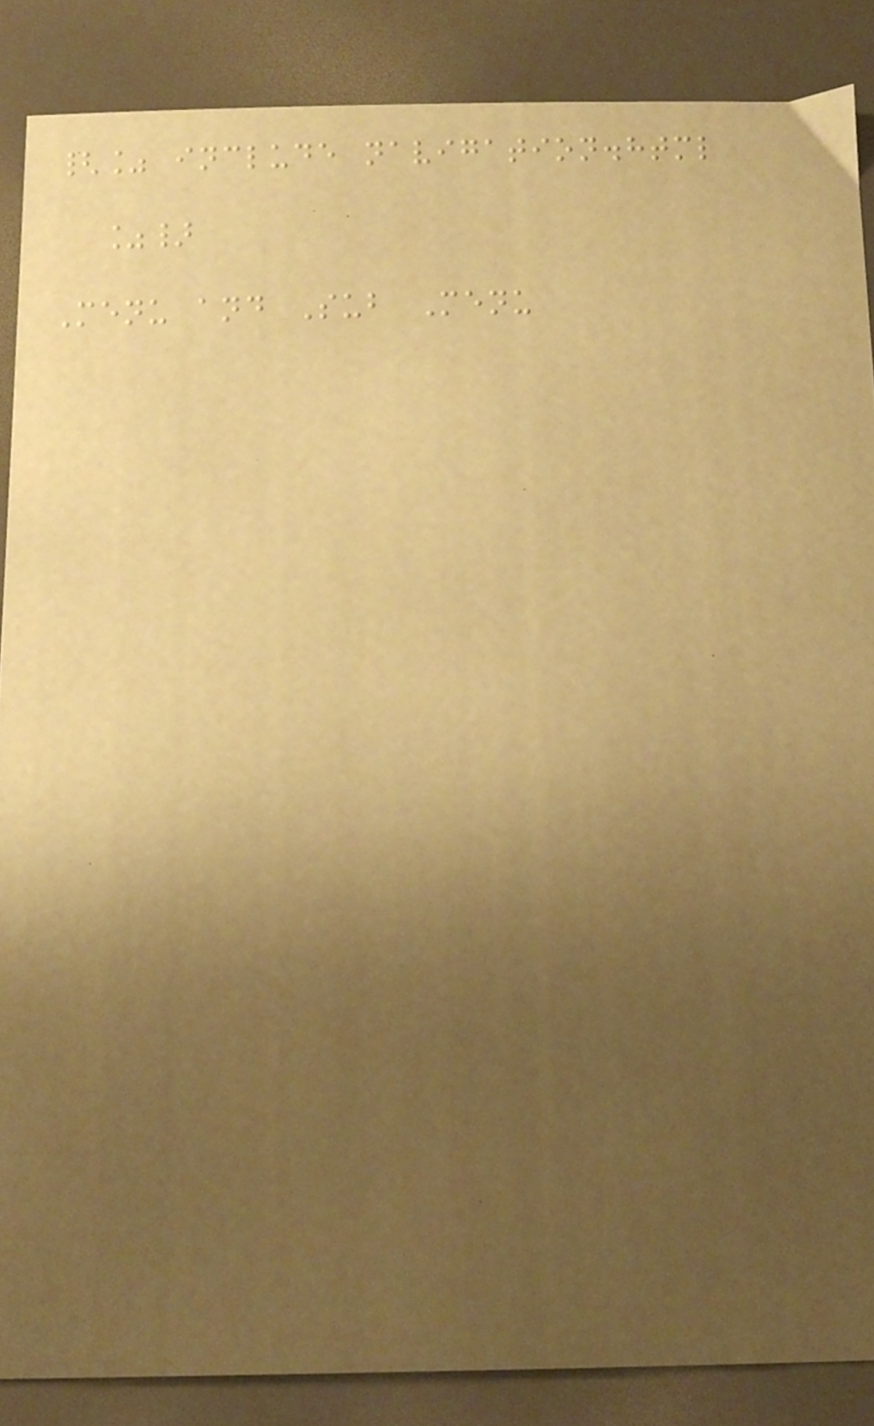{% include navigation.html
%}
Menu and Sub Menu
